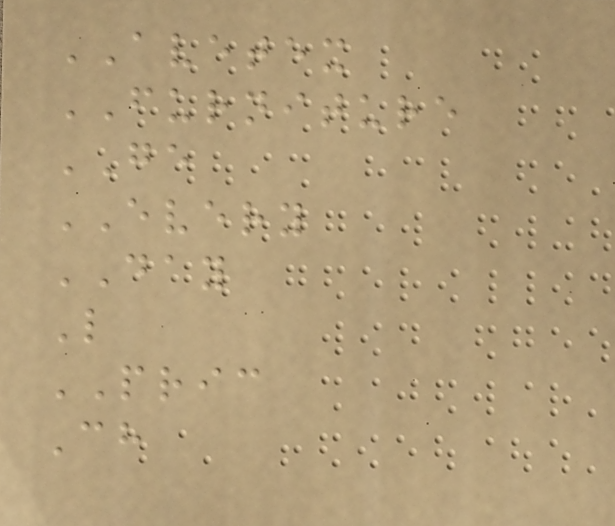AVETEX
FURNITURE
GE
EVERY
DAY
L
PRIC
Ch
